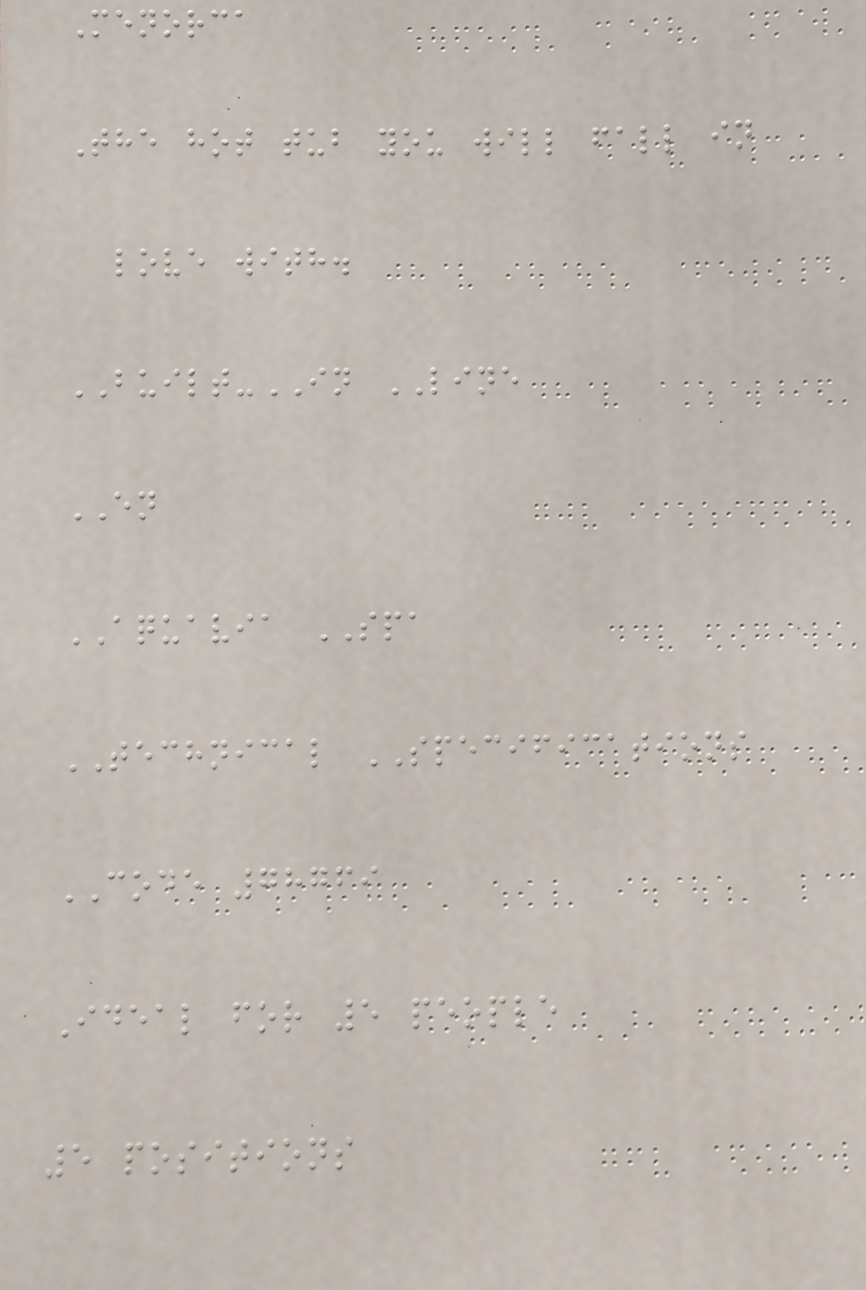Menorca
The hot tub you will fall in
love with.
BUILT-IN LINE
EN
AQUAVIA SPA
TECHNICAL SPECIFICATIONS
CODE 78769
Ideal for 5 people
5 positions
